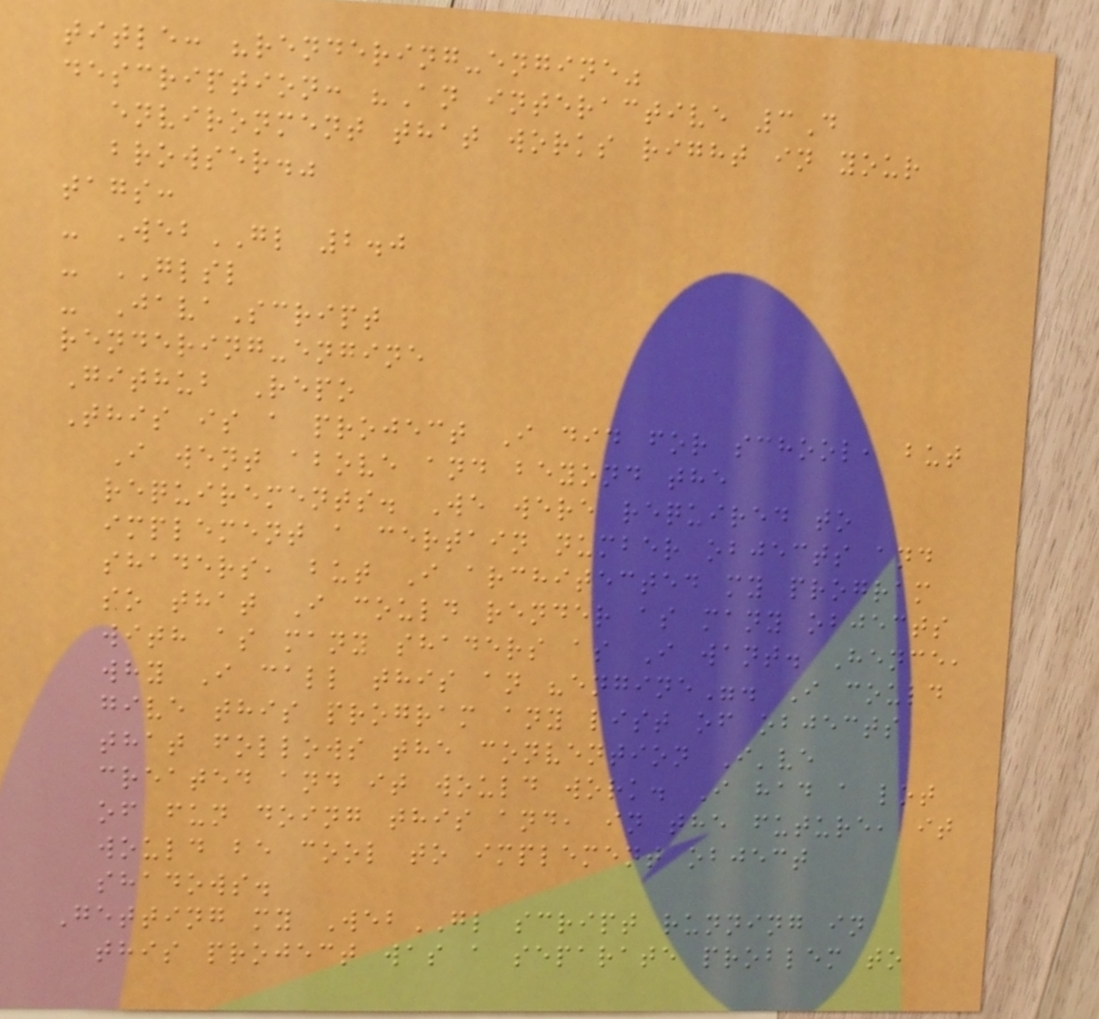title: "rendering-engine"
description: "An interactive 3D
environment that works right in your
browser."
tags:
- WebGL 2.0
- GLSL
- JavaScript
rendering-engine
Github Repo
This is a project I did for school, but
I went above and beyond the
requirements. We were required to
implement a certain number objects and
shaders, but I architected my program
so that I could render as many objects
with as many shaders as I want. Hence,
why I call this an "engine". I could
give this program any list of objects
that follows the convention I've
created and it would work. I had a lot
of fun doing this and, in the future, it
would be cool to implement object
shadows.
Getting my WebGL script running in
this project was a separate problem to
